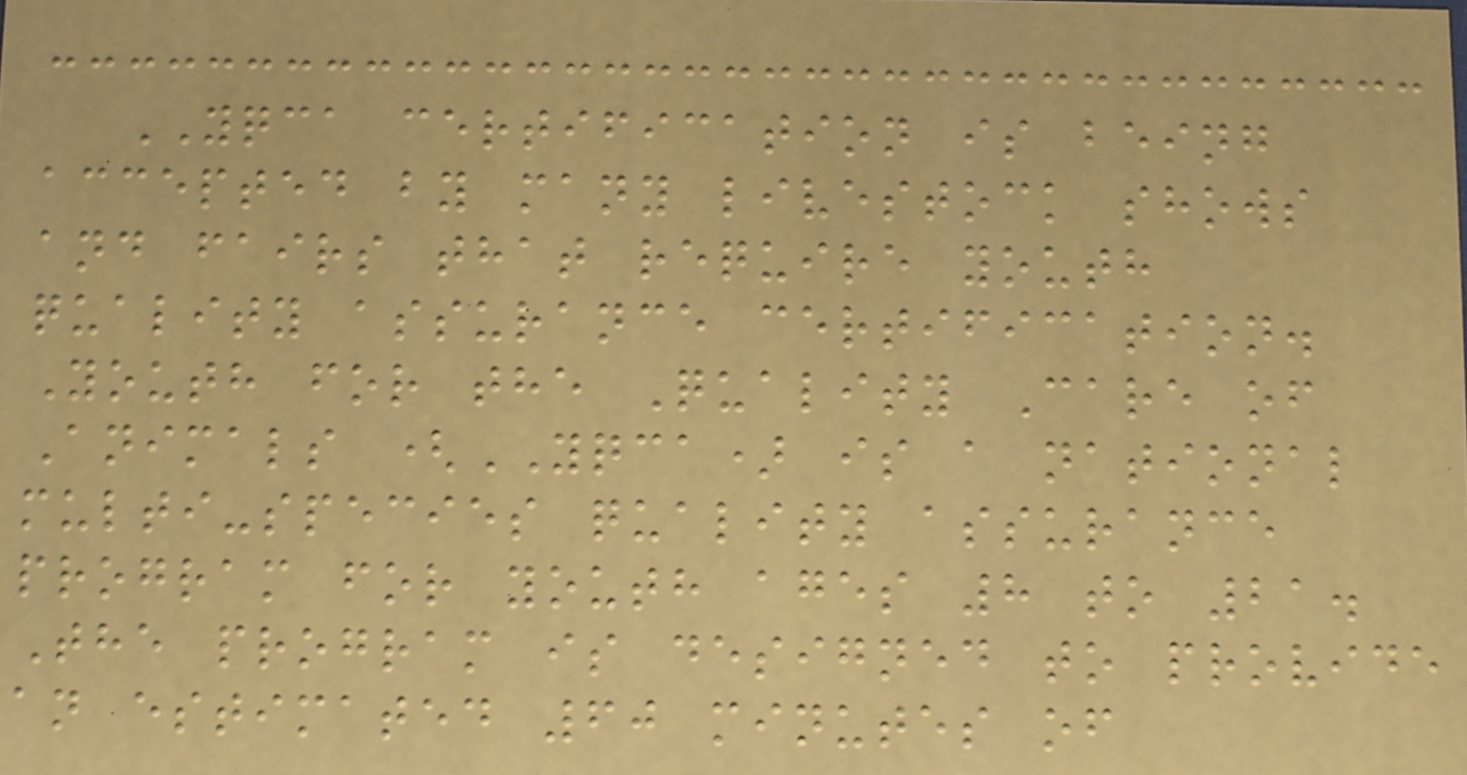YQCA certification is being
accepted by many livestock shows
and fairs that require youth
quality assurance certification.
Youth for the Quality Care of
Animals (YQCA) is a national
multi-species quality assurance
program for youth ages 8 to 21.
The program is designed to provide
an estimated 60 minutes of
